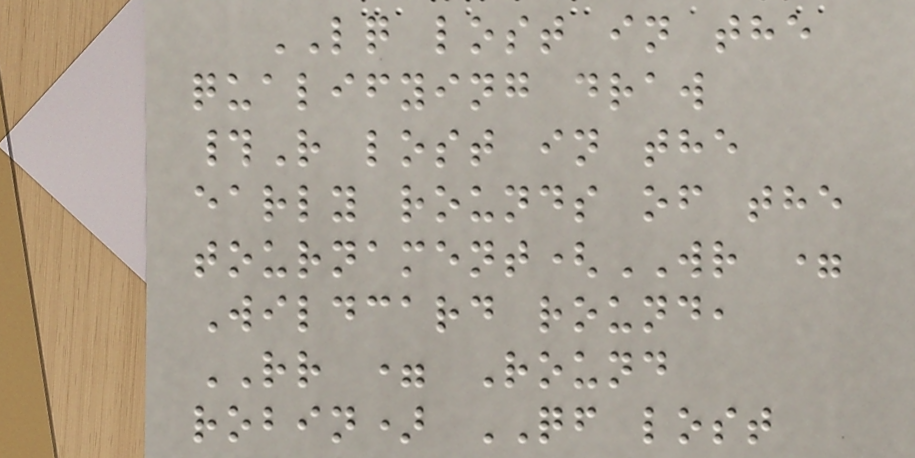LQ lost in the
qualifying draw
#R lost in the
early rounds of the
tournament(WR =
Wildcard round,
RR = Round
robin) QF lost
